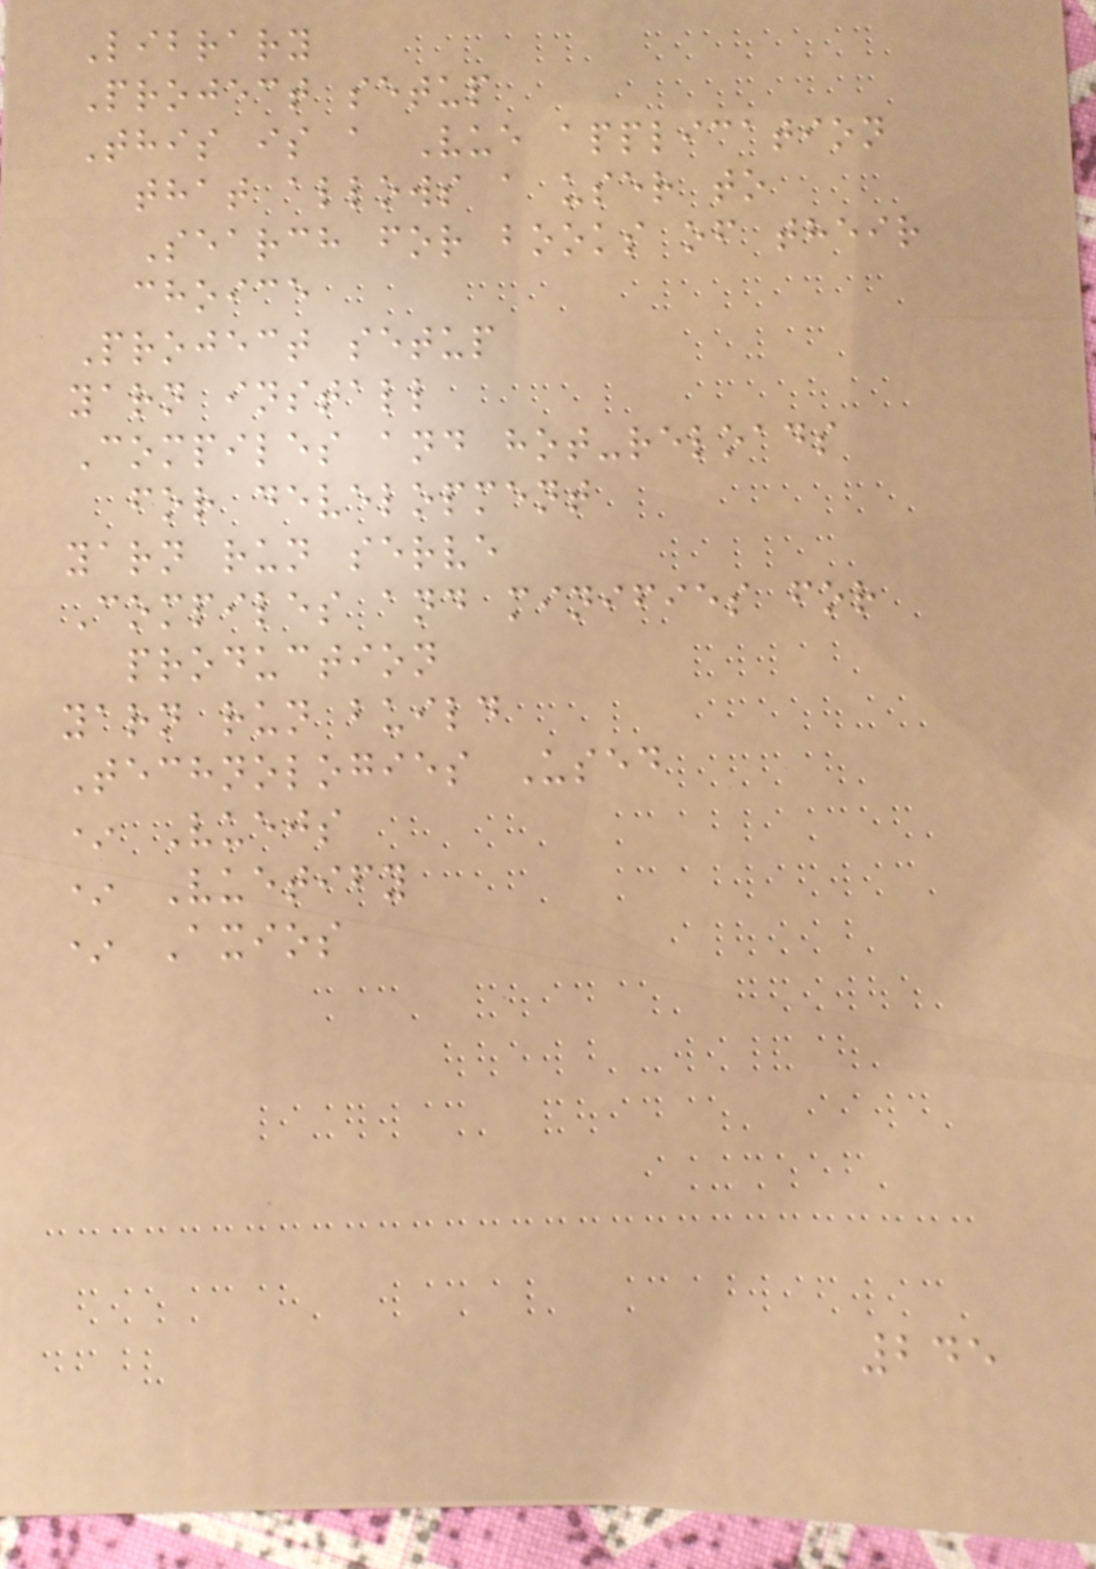Library
Project setup
This is a Vue application
that allows a user to
Search for books of their
choice
Project setup
yarn install
Compiles and hot-reloads
for development
yarn run serve
Compiles and minifies for
production
yarn run build
Technologies Used
* Vuejs
* Vuetify
* Axios
245
